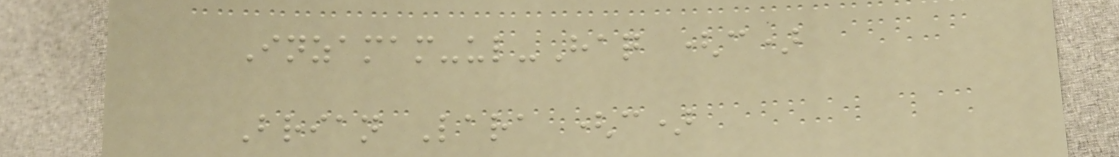Inzamam-ul-Haq (c)
Brian Lara (c)
